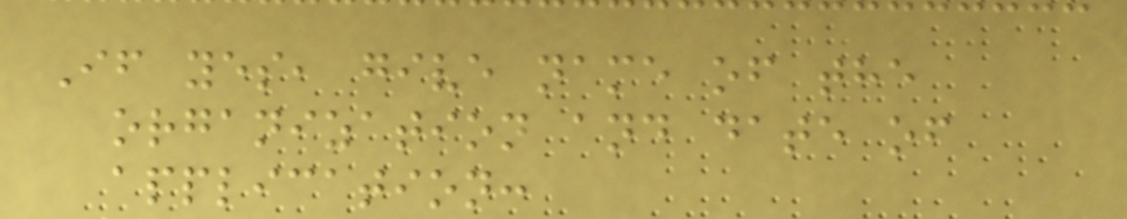If yes, give name of the
organization and date of
application:
